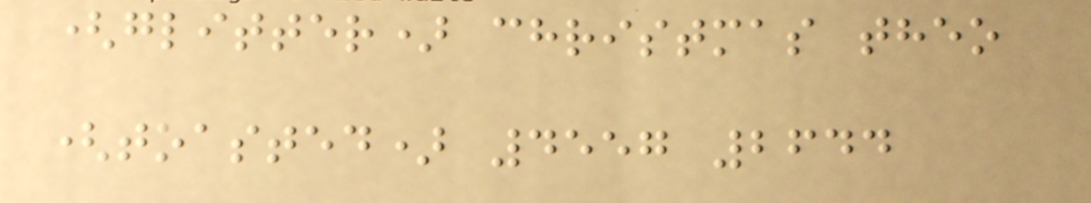(glitter) christmas theo
(toasted) 4557 2644
